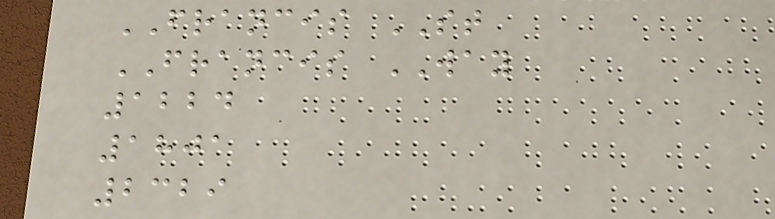FRANCIS ST
FRANCIS WAY
1224
1801
2329
